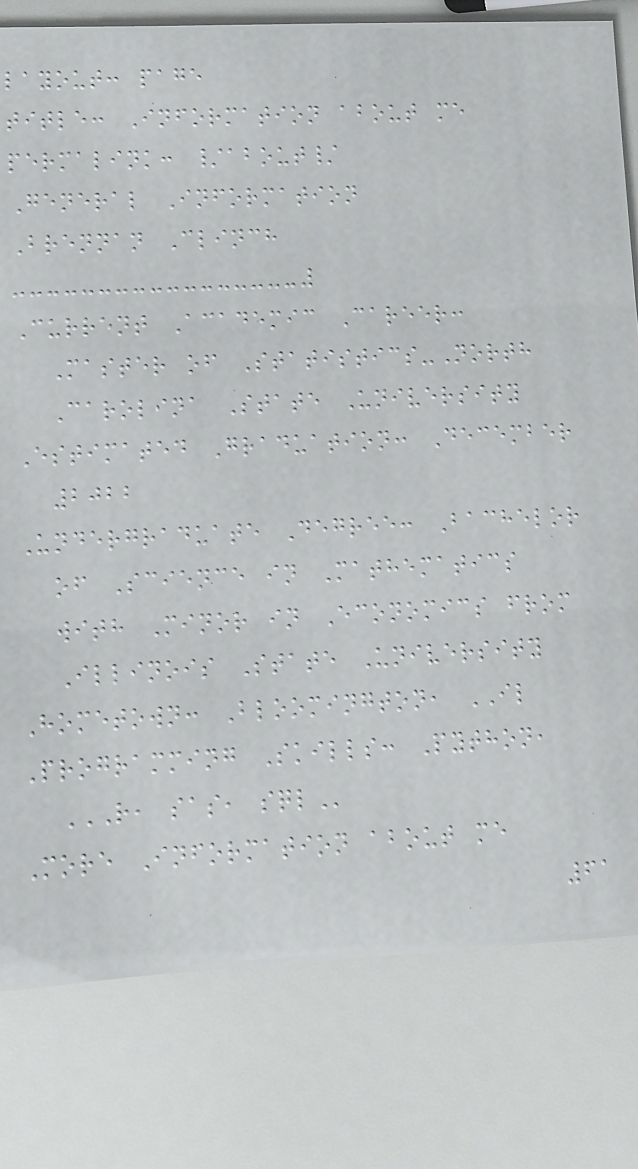layout: page
title: Information about me
permalink: /about/
General Information
Brennan Clinch
Current Academic Career:
Master of Statistics-North
Carolina State University
Estimated Graduation: December
2022
Undergraduate Degree: Bachelor
of Science in Mathematics
with Minor in Economics from
Illinois State University
Hometown: Bloomington, IL
Programming Skills: Python,
R, SAS, SQL
More Information about me
61
